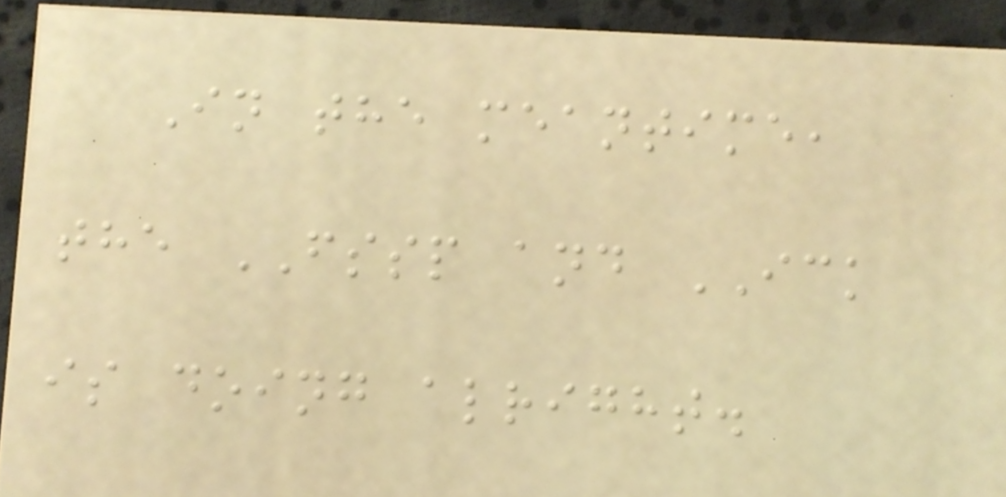In the meantime,
the FSSP and ICK
is doing alright.
